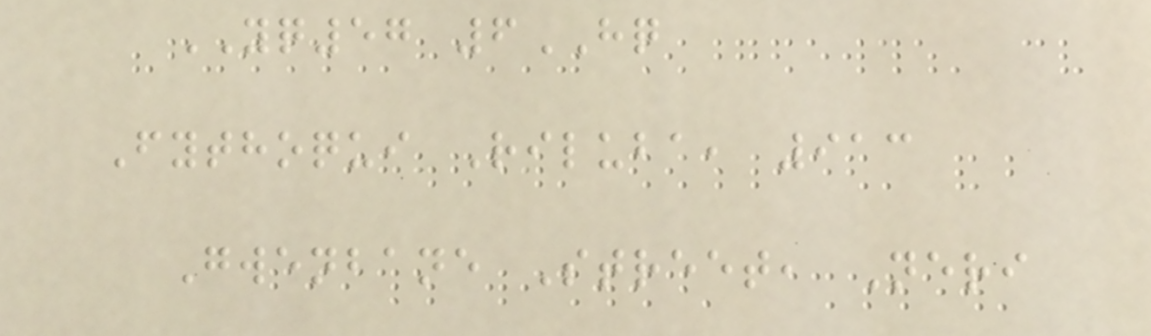YQ57 6HQ
Fythoqui Riluba, 913
Gwenbane Street, Neri
